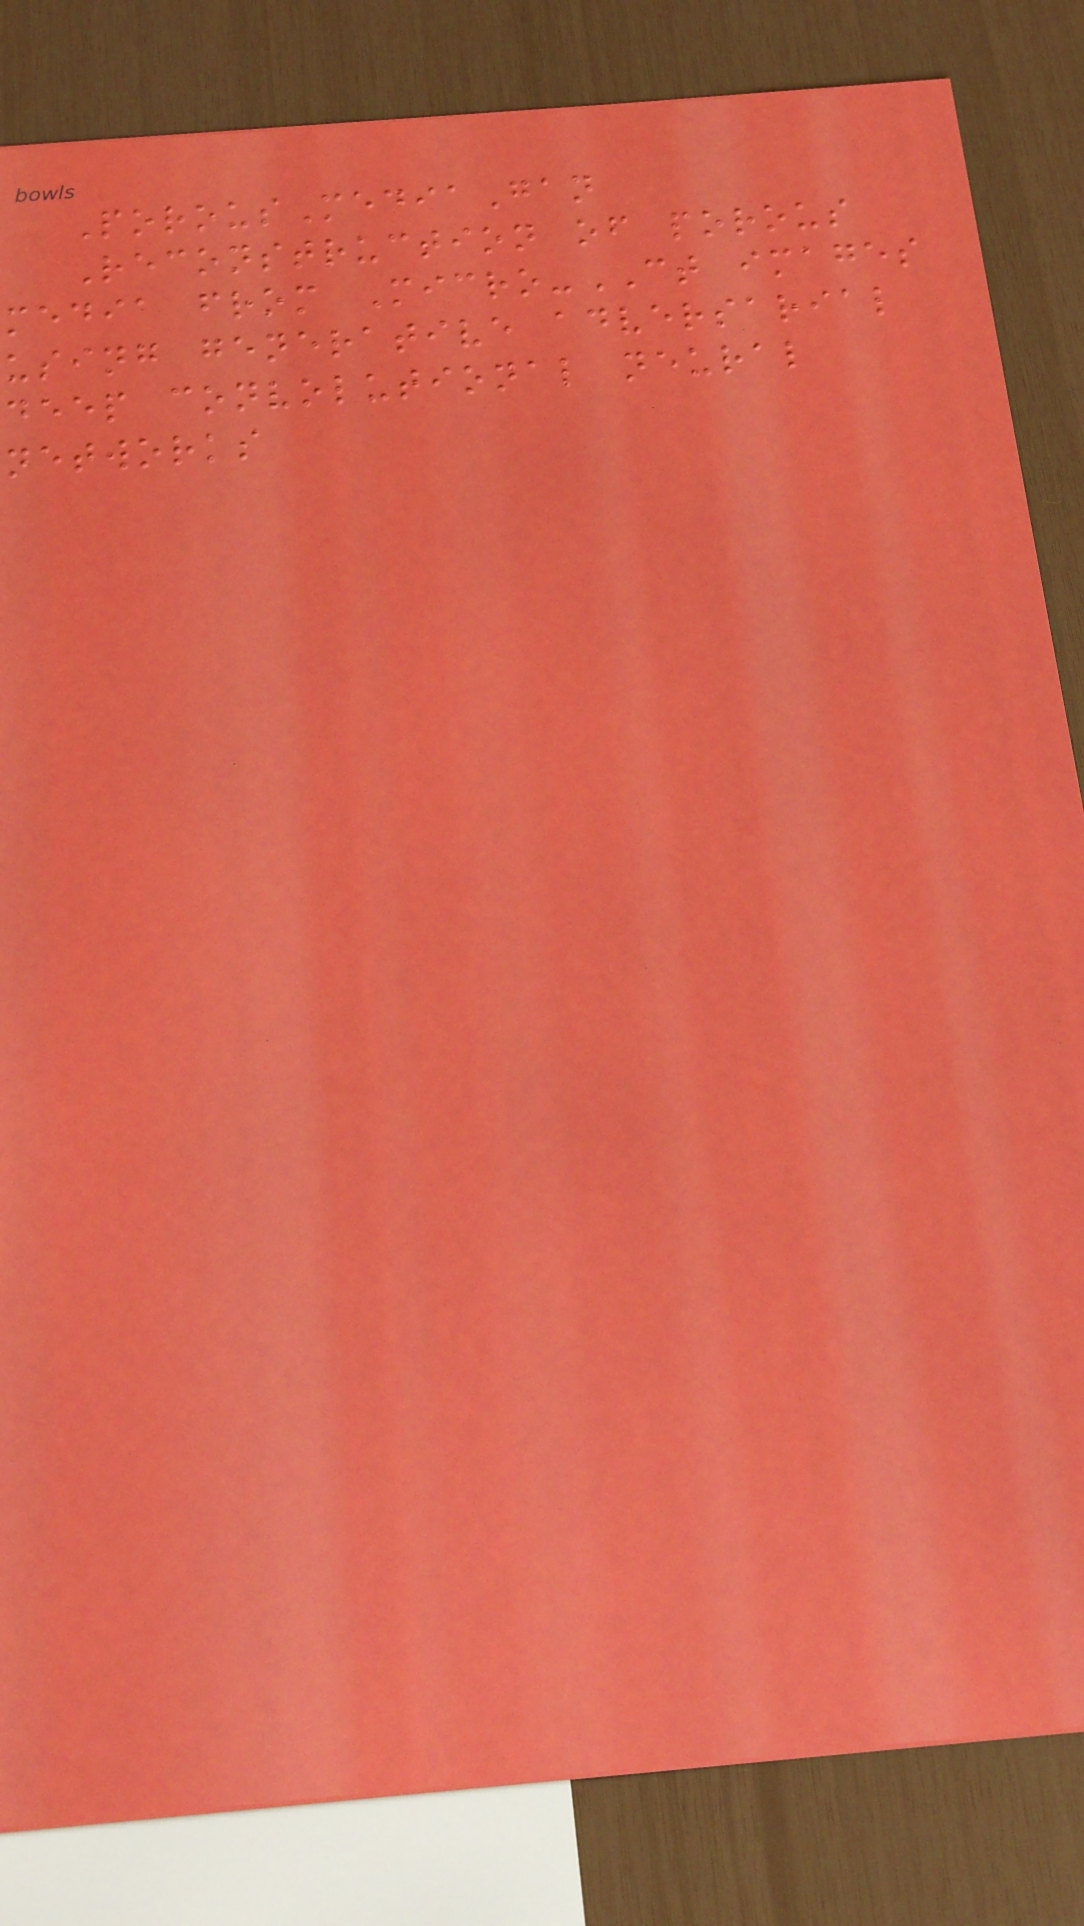PorousMediaGan
Reconstruction of porous
media from Micro-CT images
using generative adversarial
deep convolutional neural
networks
